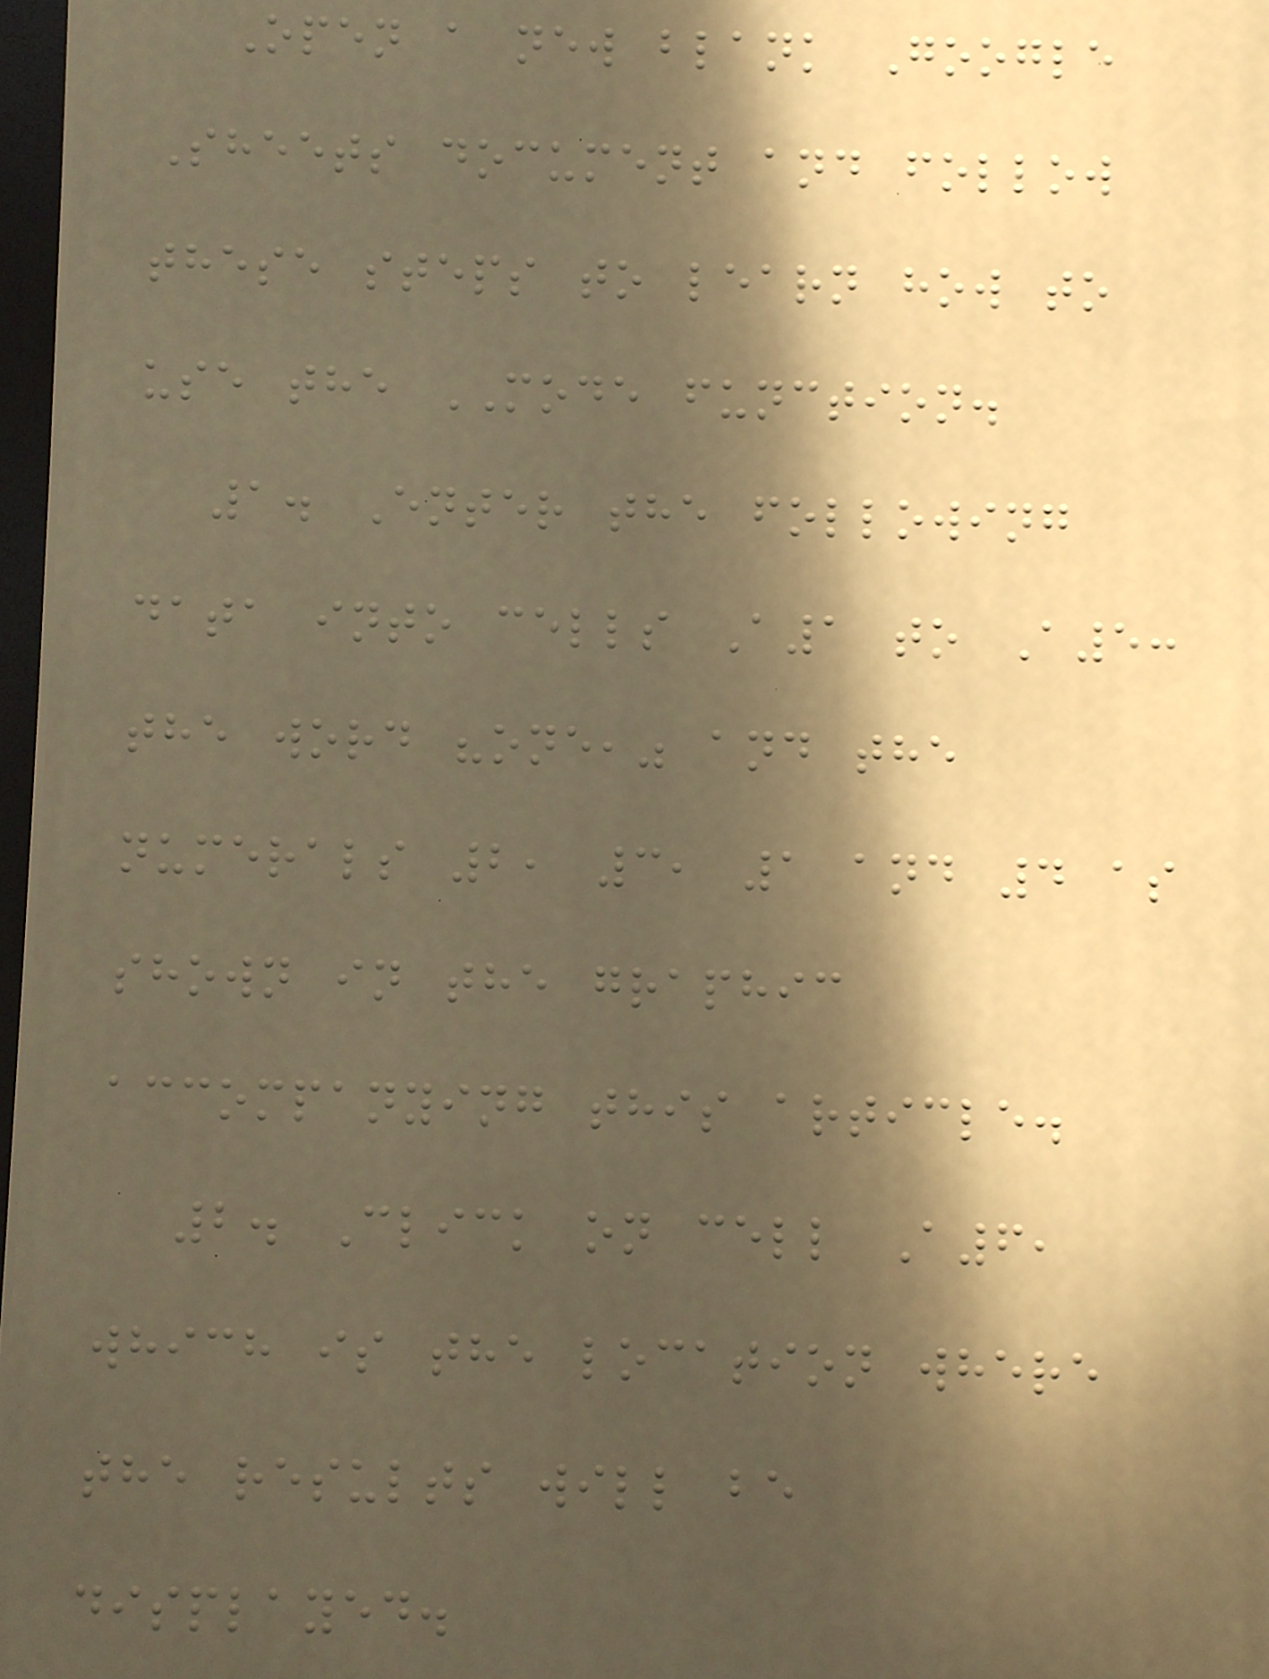Open a new blank Google
Sheets document and follow
these steps to learn how to
use the MODE function.
1. Enter the following
data into cells A1 to A5:
the word "one," and the
numerals 2, 3, 1 and 4 as
shown in the graphic
accompanying this article.
2. Click on cell A6,
which is the location where
the results will be
displayed.
